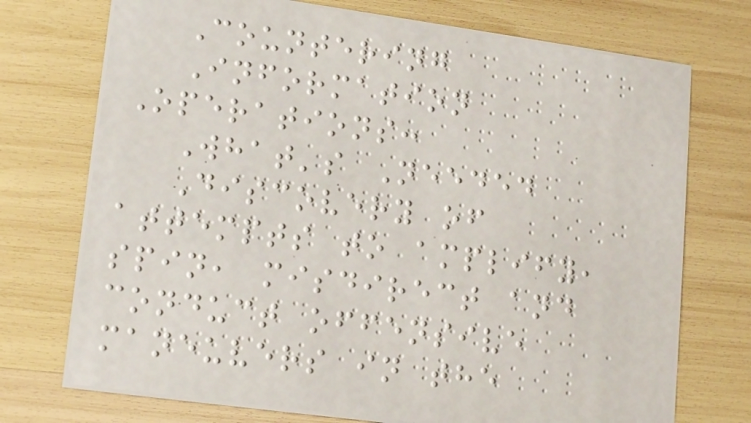Countering
Information
Operations:
What's Needed
Discovery of
attempts to amplify,
spin, misdirect and
conduct offensive
maneuvers in the
